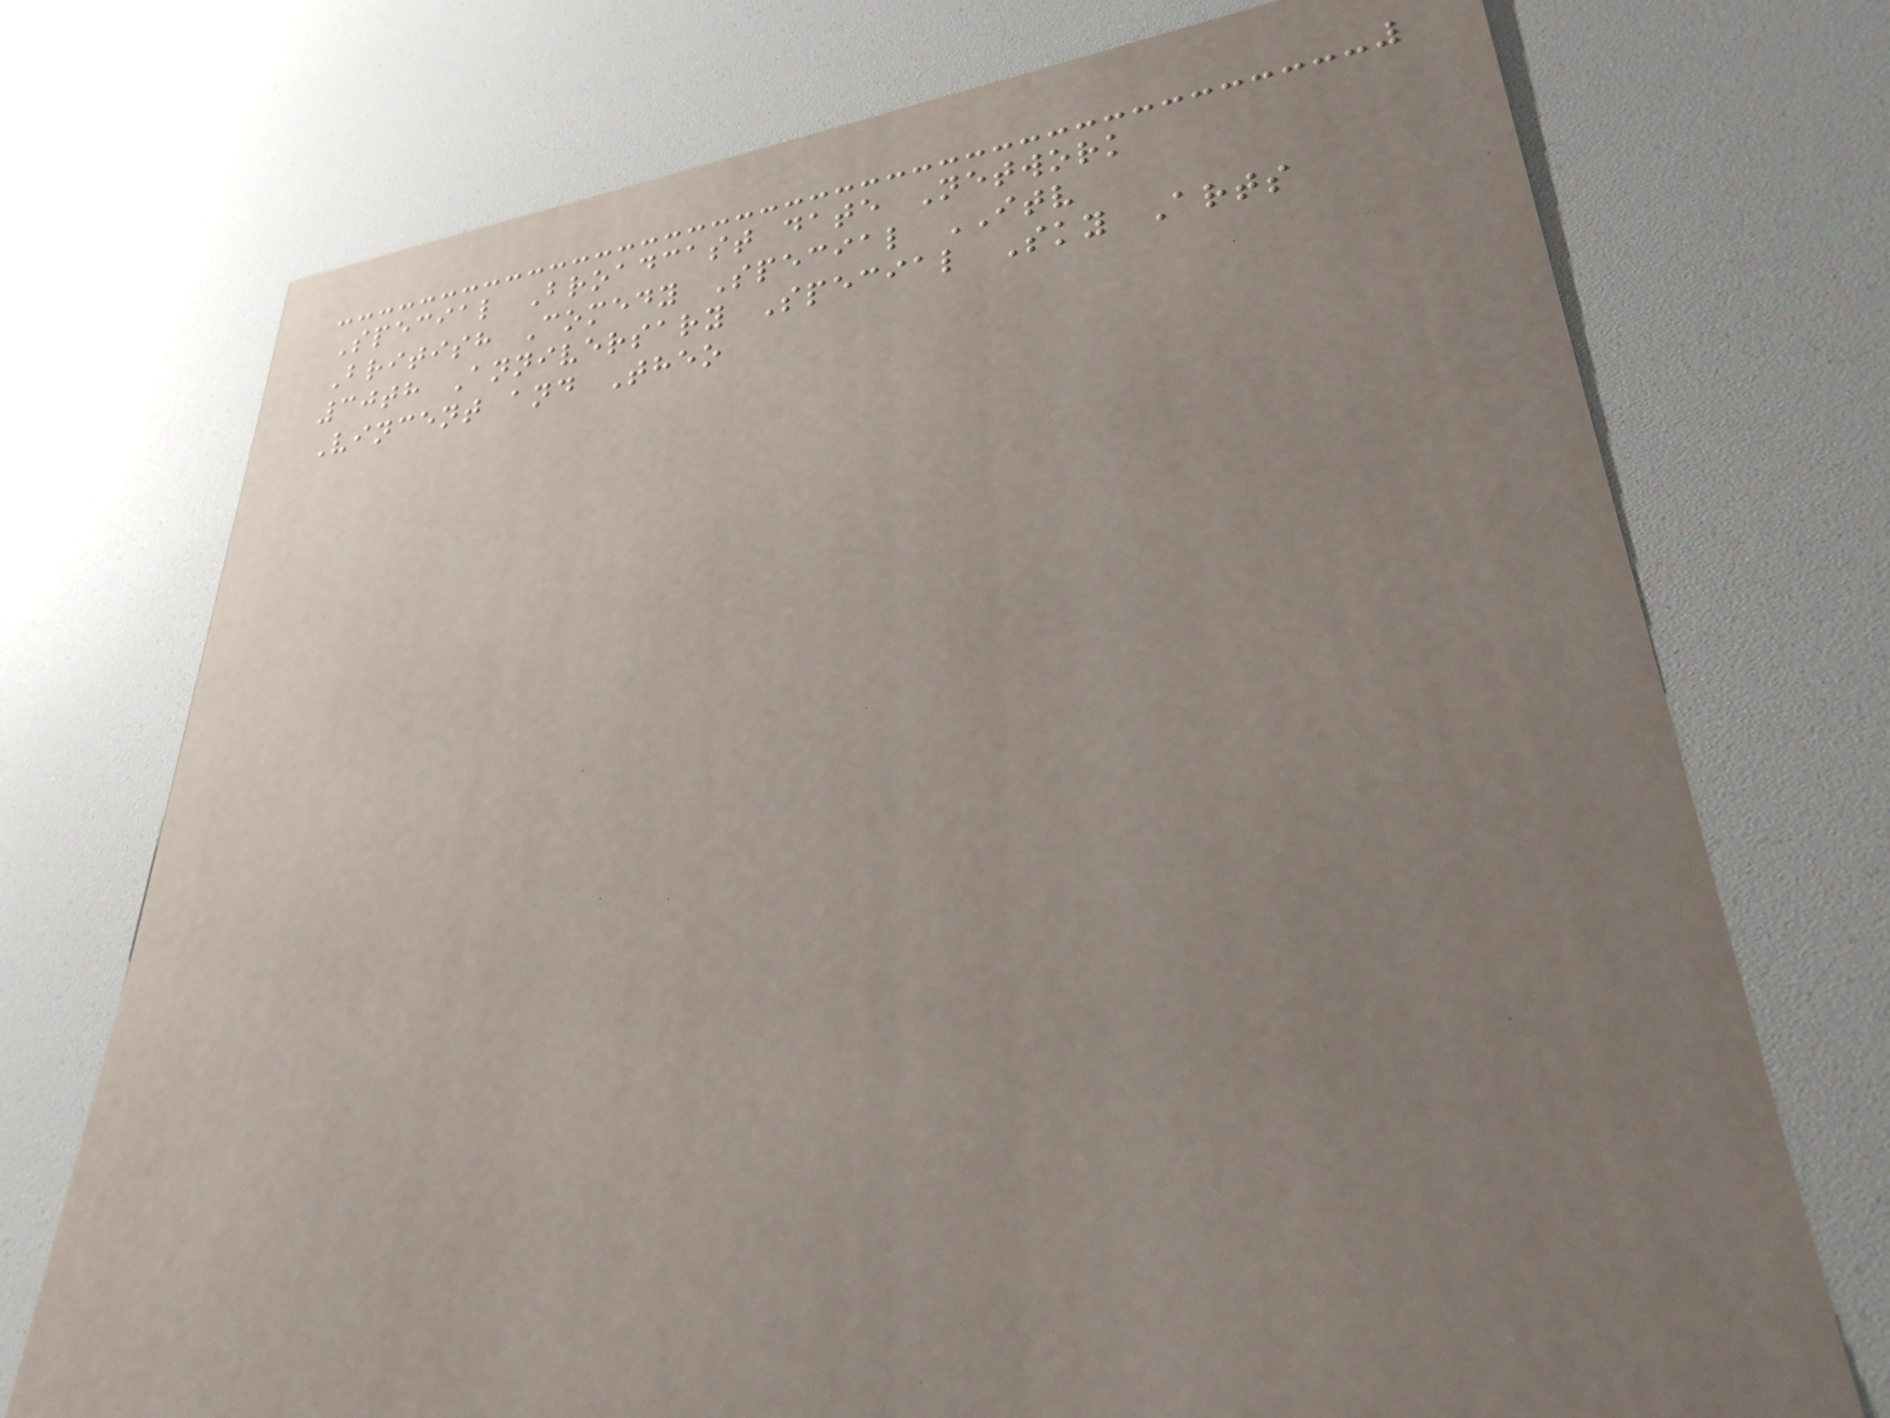Special Broadcast date Network
British Comedy Special ITV
30th Anniversary Special Sky Arts
Vincent and Theo
